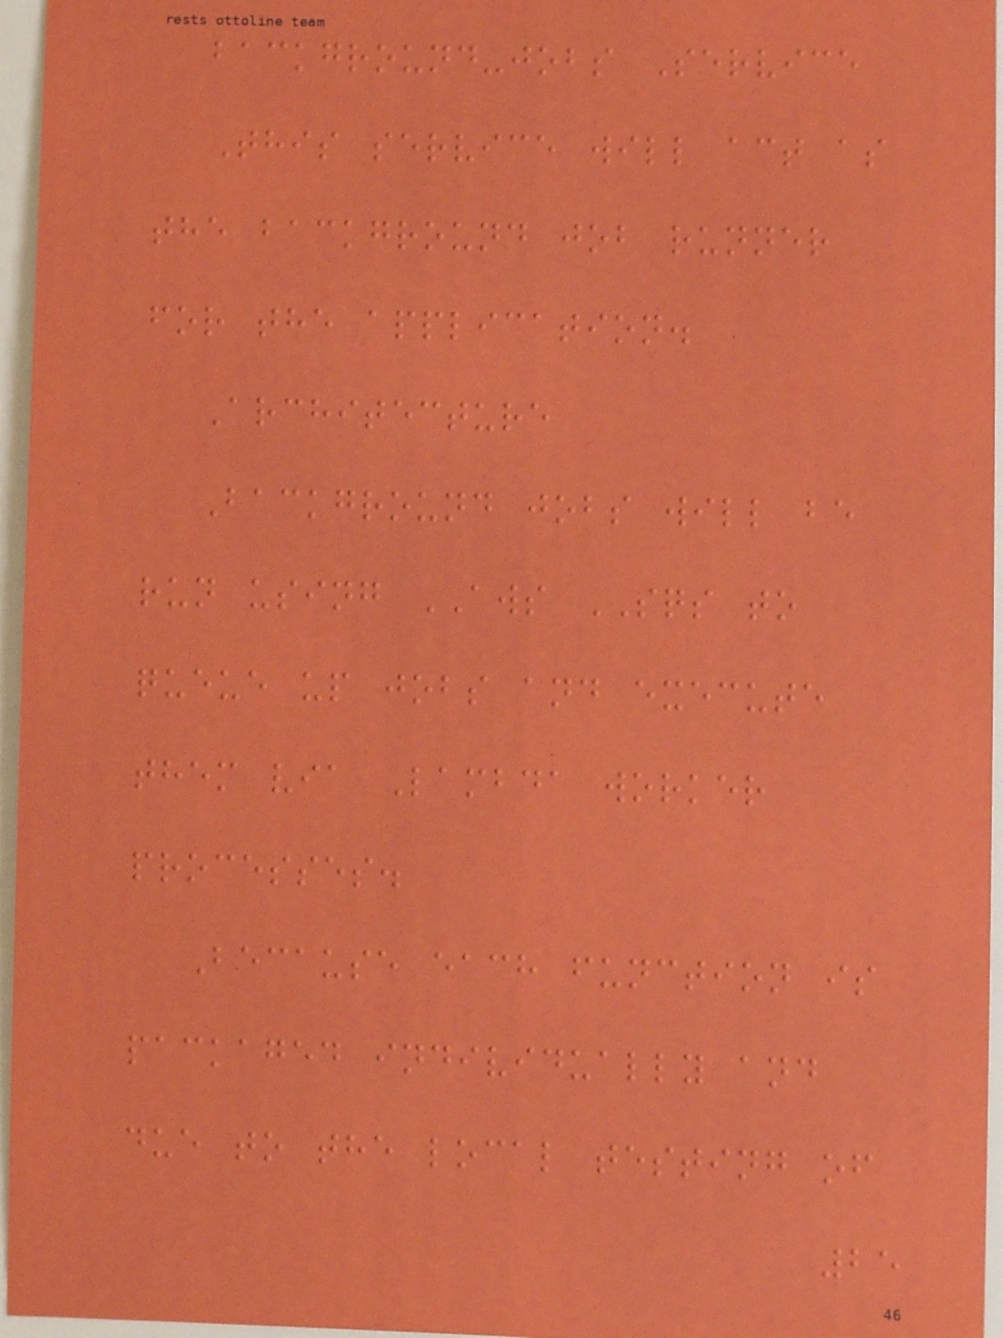background-jobs Service
This service will act as
the background job runner
for the application.
Architecture
Background jobs will be
run using AWS SQS to
queue up jobs and execute
them via Lambda worker
processes.
Because each function is
packaged individually and
due to the local testing of
25
